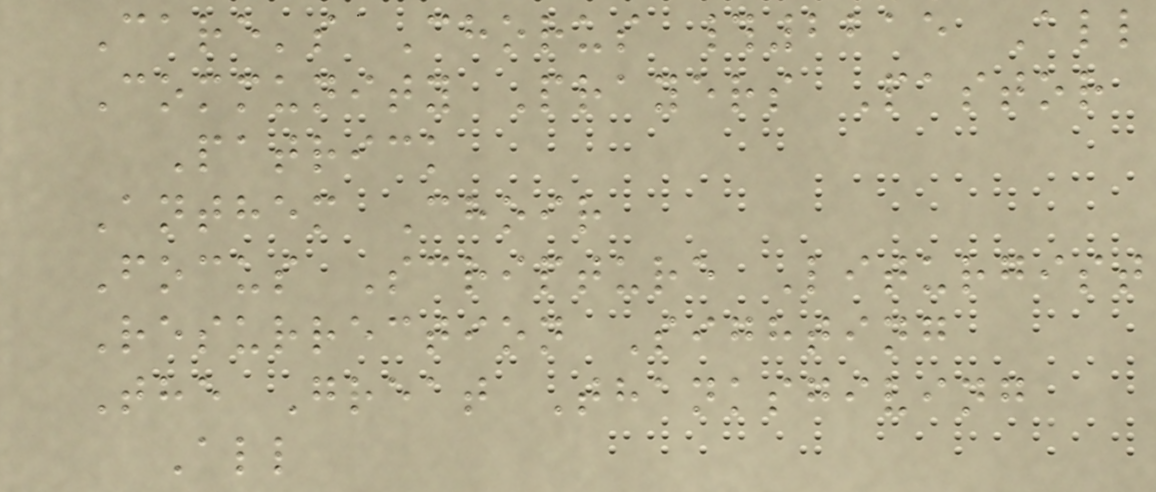Care's Chorus #2215 All
Community Prayers Pastor
Patrick
Anthem Choir
Focus Scripture Liturgist
Resurrection Sighting
The Great Thanksgiving
All
